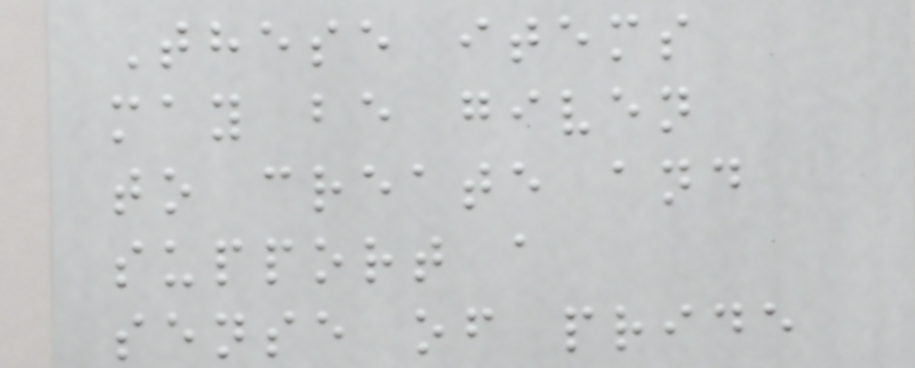These items
may be given
to create and
support a
sense of pride
